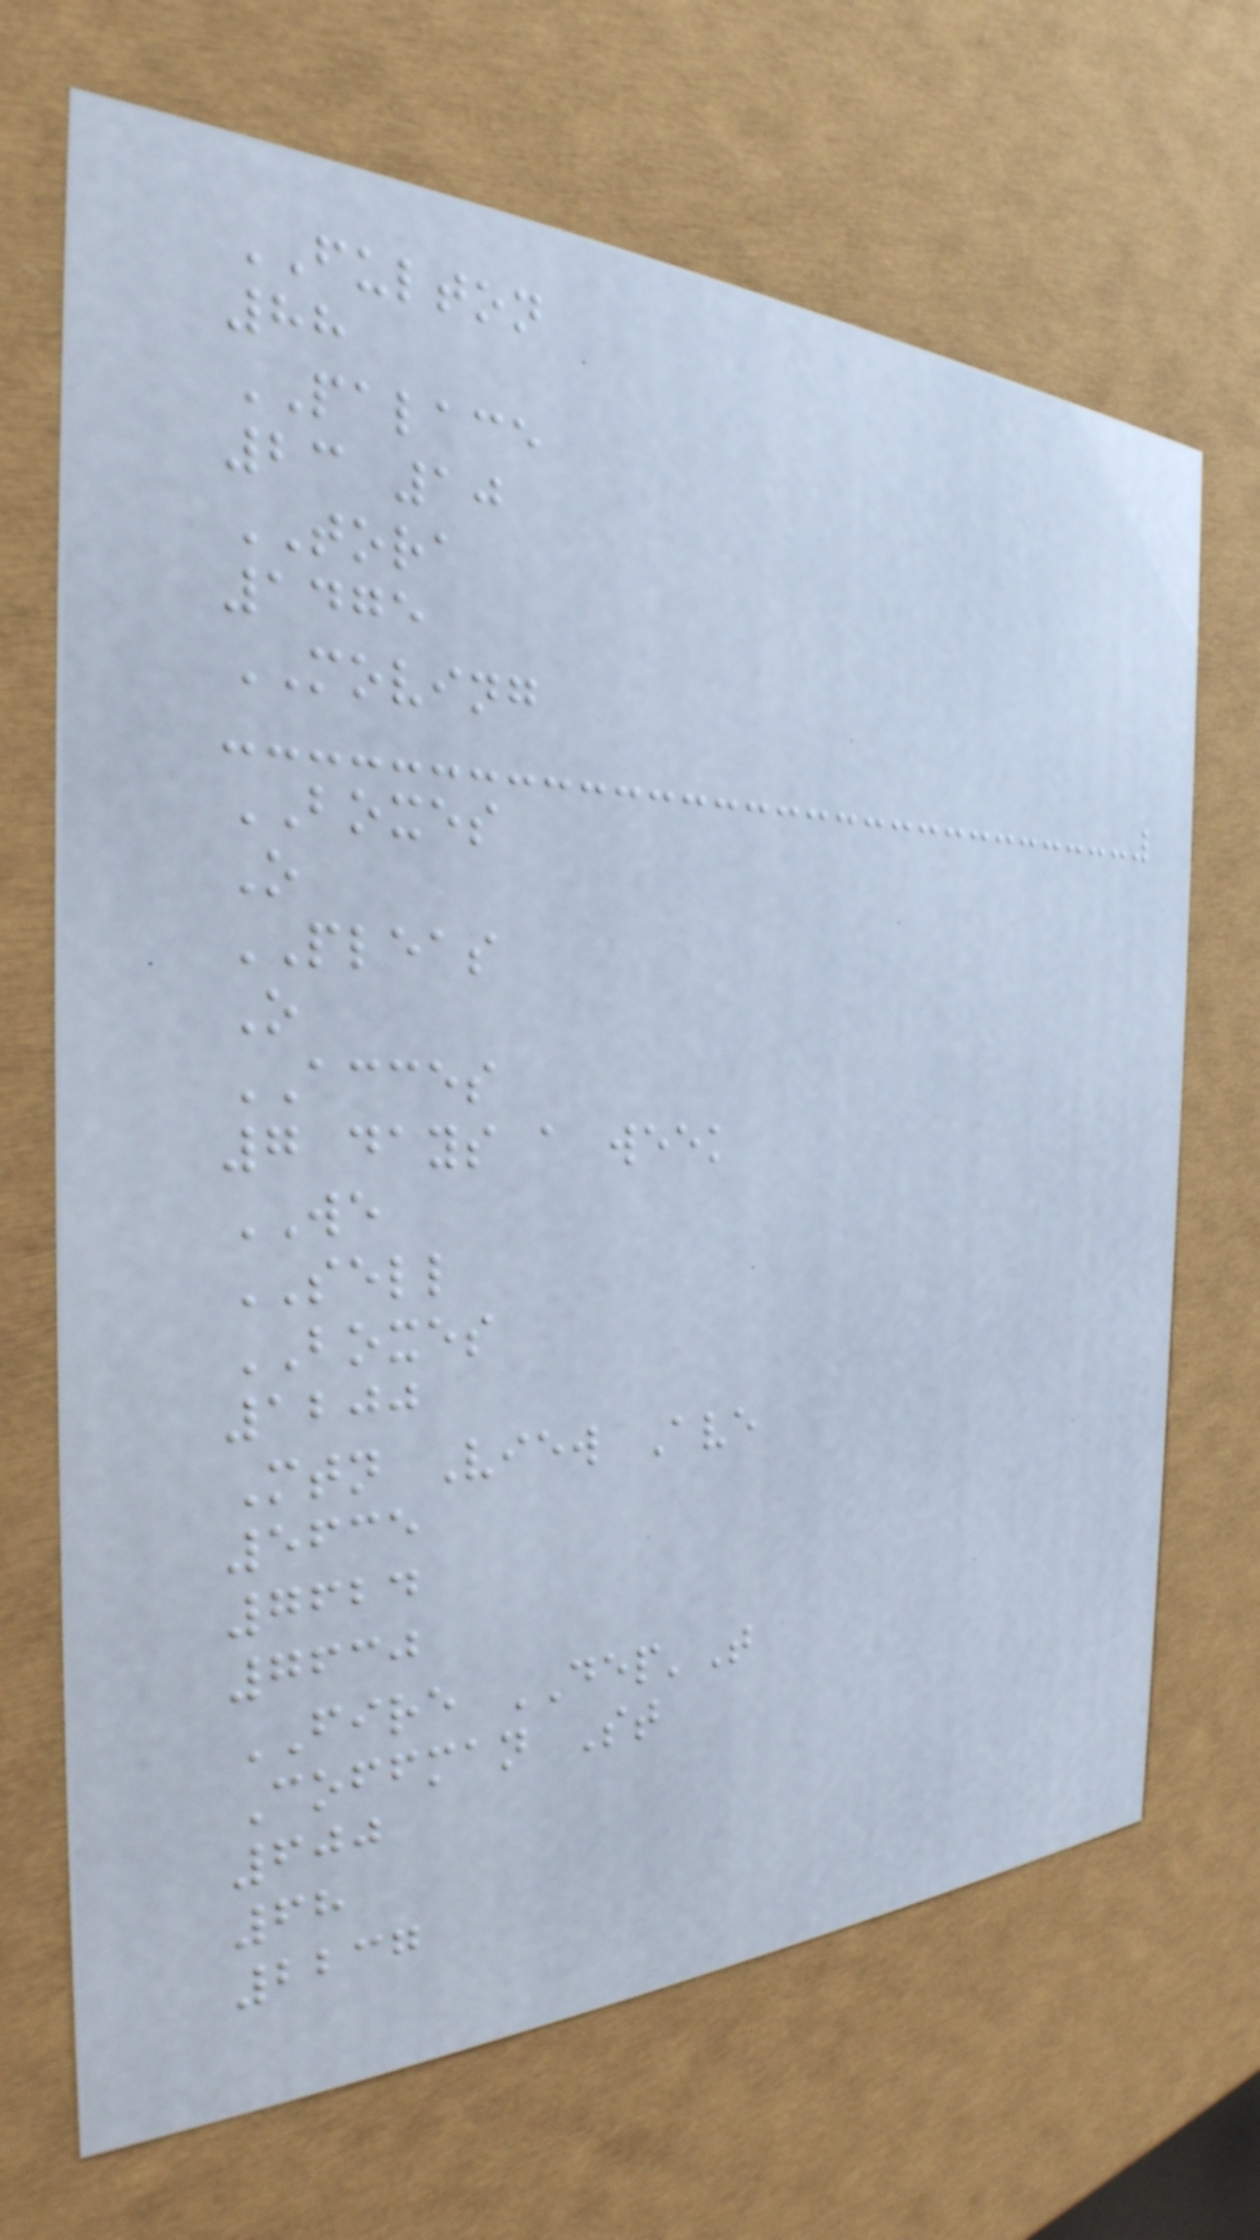FULTON
88
PALACE
23 10
TORA
1475
MOVING
BOXES
O
PLEAS
O
ACCES
7 days a week
WE
SELL
BOXES
1200
Mtn View Ave
5635
7624
7630
FIRE DEP'T
Coffman St
600
68
2237
